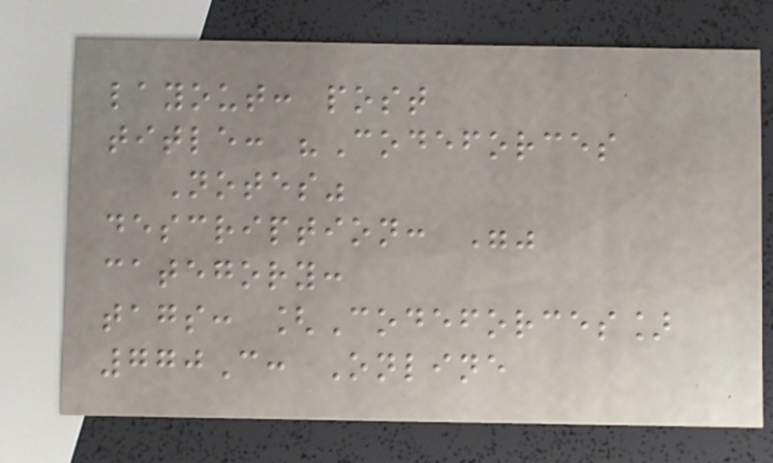layout: post
title: "Codeforces
Notes"
description: ""
category:
tags: [Codeforces]
770C: Online
